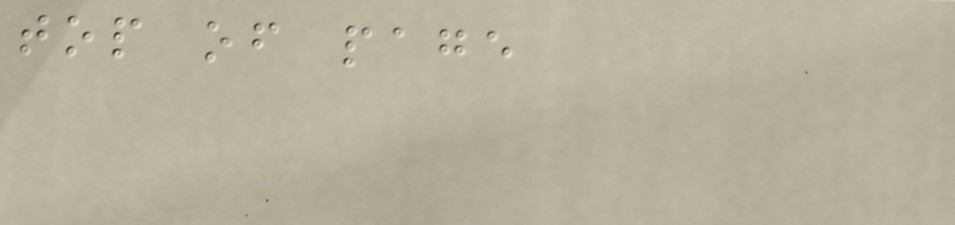top of page
